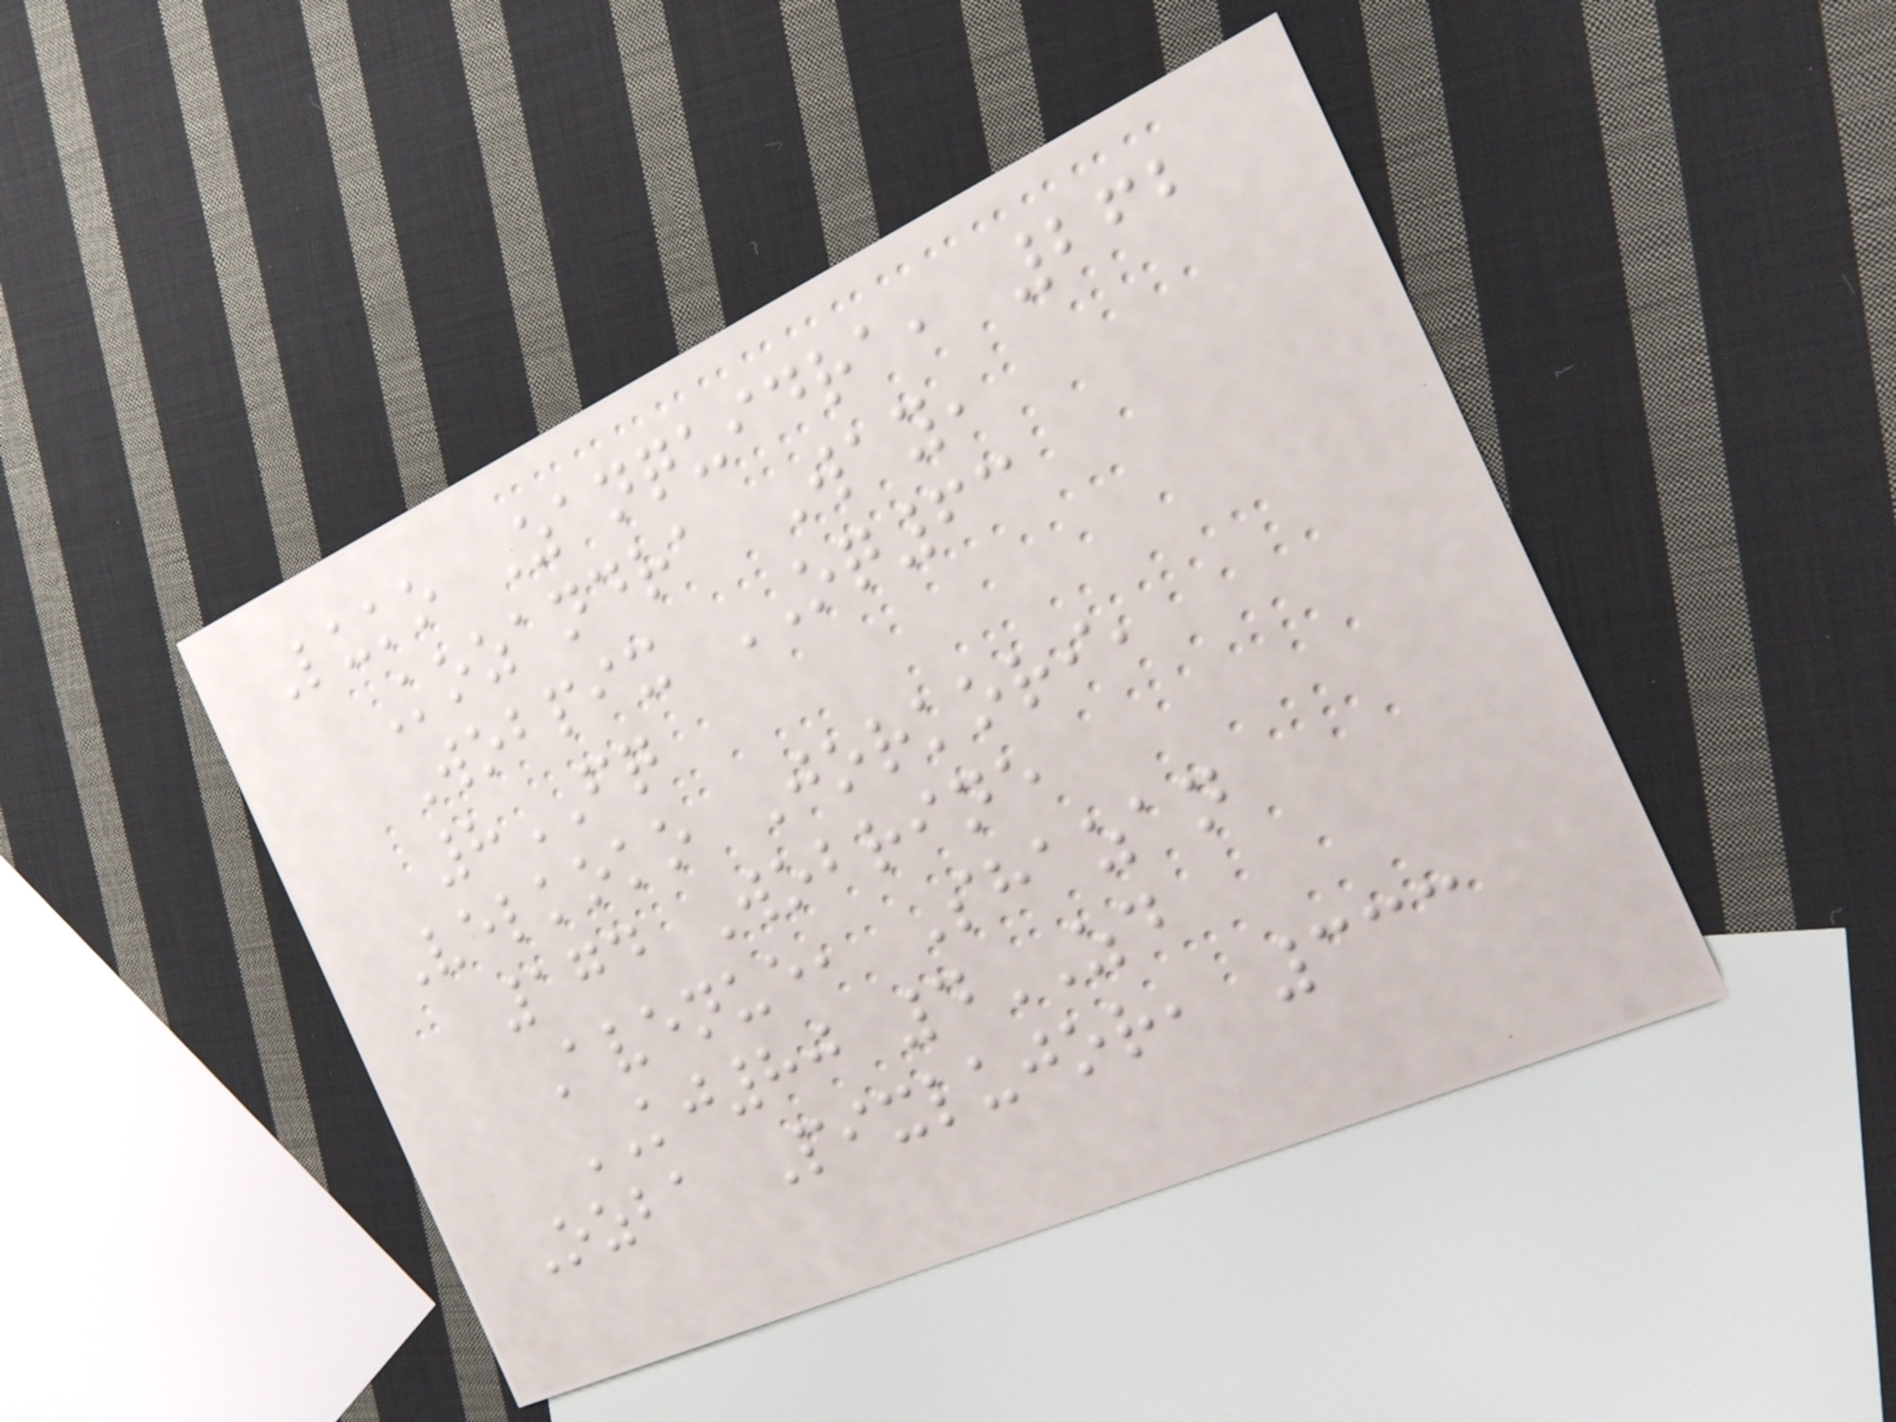Luko Zanquidra, 262
Kozandra Way,
Wobpix OQ63
8FQ
Velkoko Jorkori,
174 Wobrine
Avenue, Shazan
KJ80 4ZD
Ozba Pixlujor, 333
